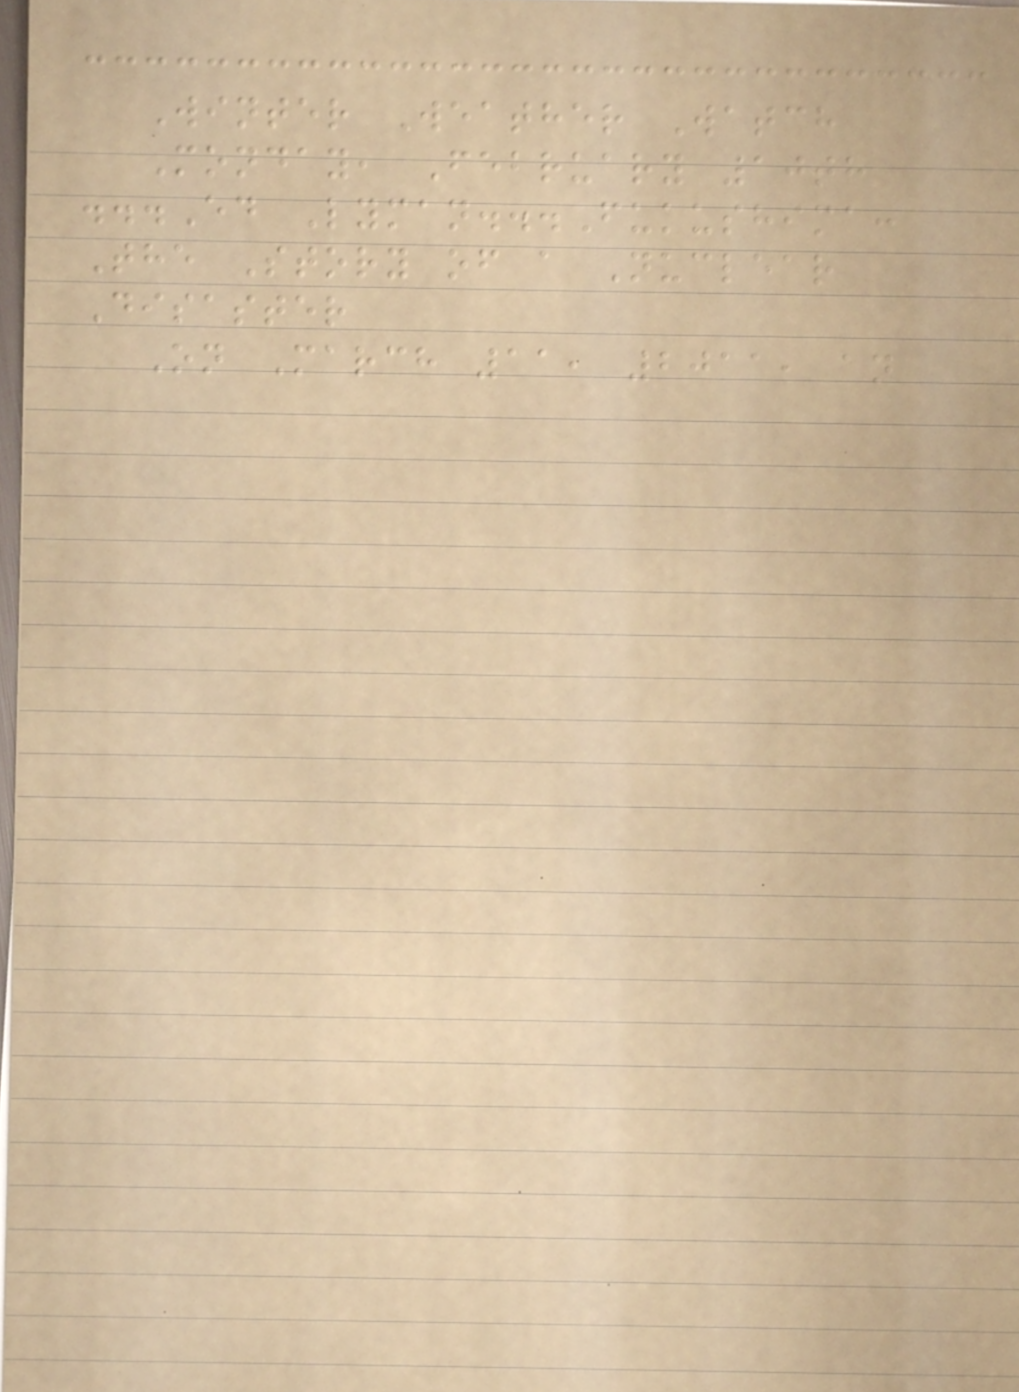Winter Weather Watch
Monday, February 10th
...Ed Lyman...Fukushima:
The Story of a Nuclear
Disaster
On March 11, 2011, an
